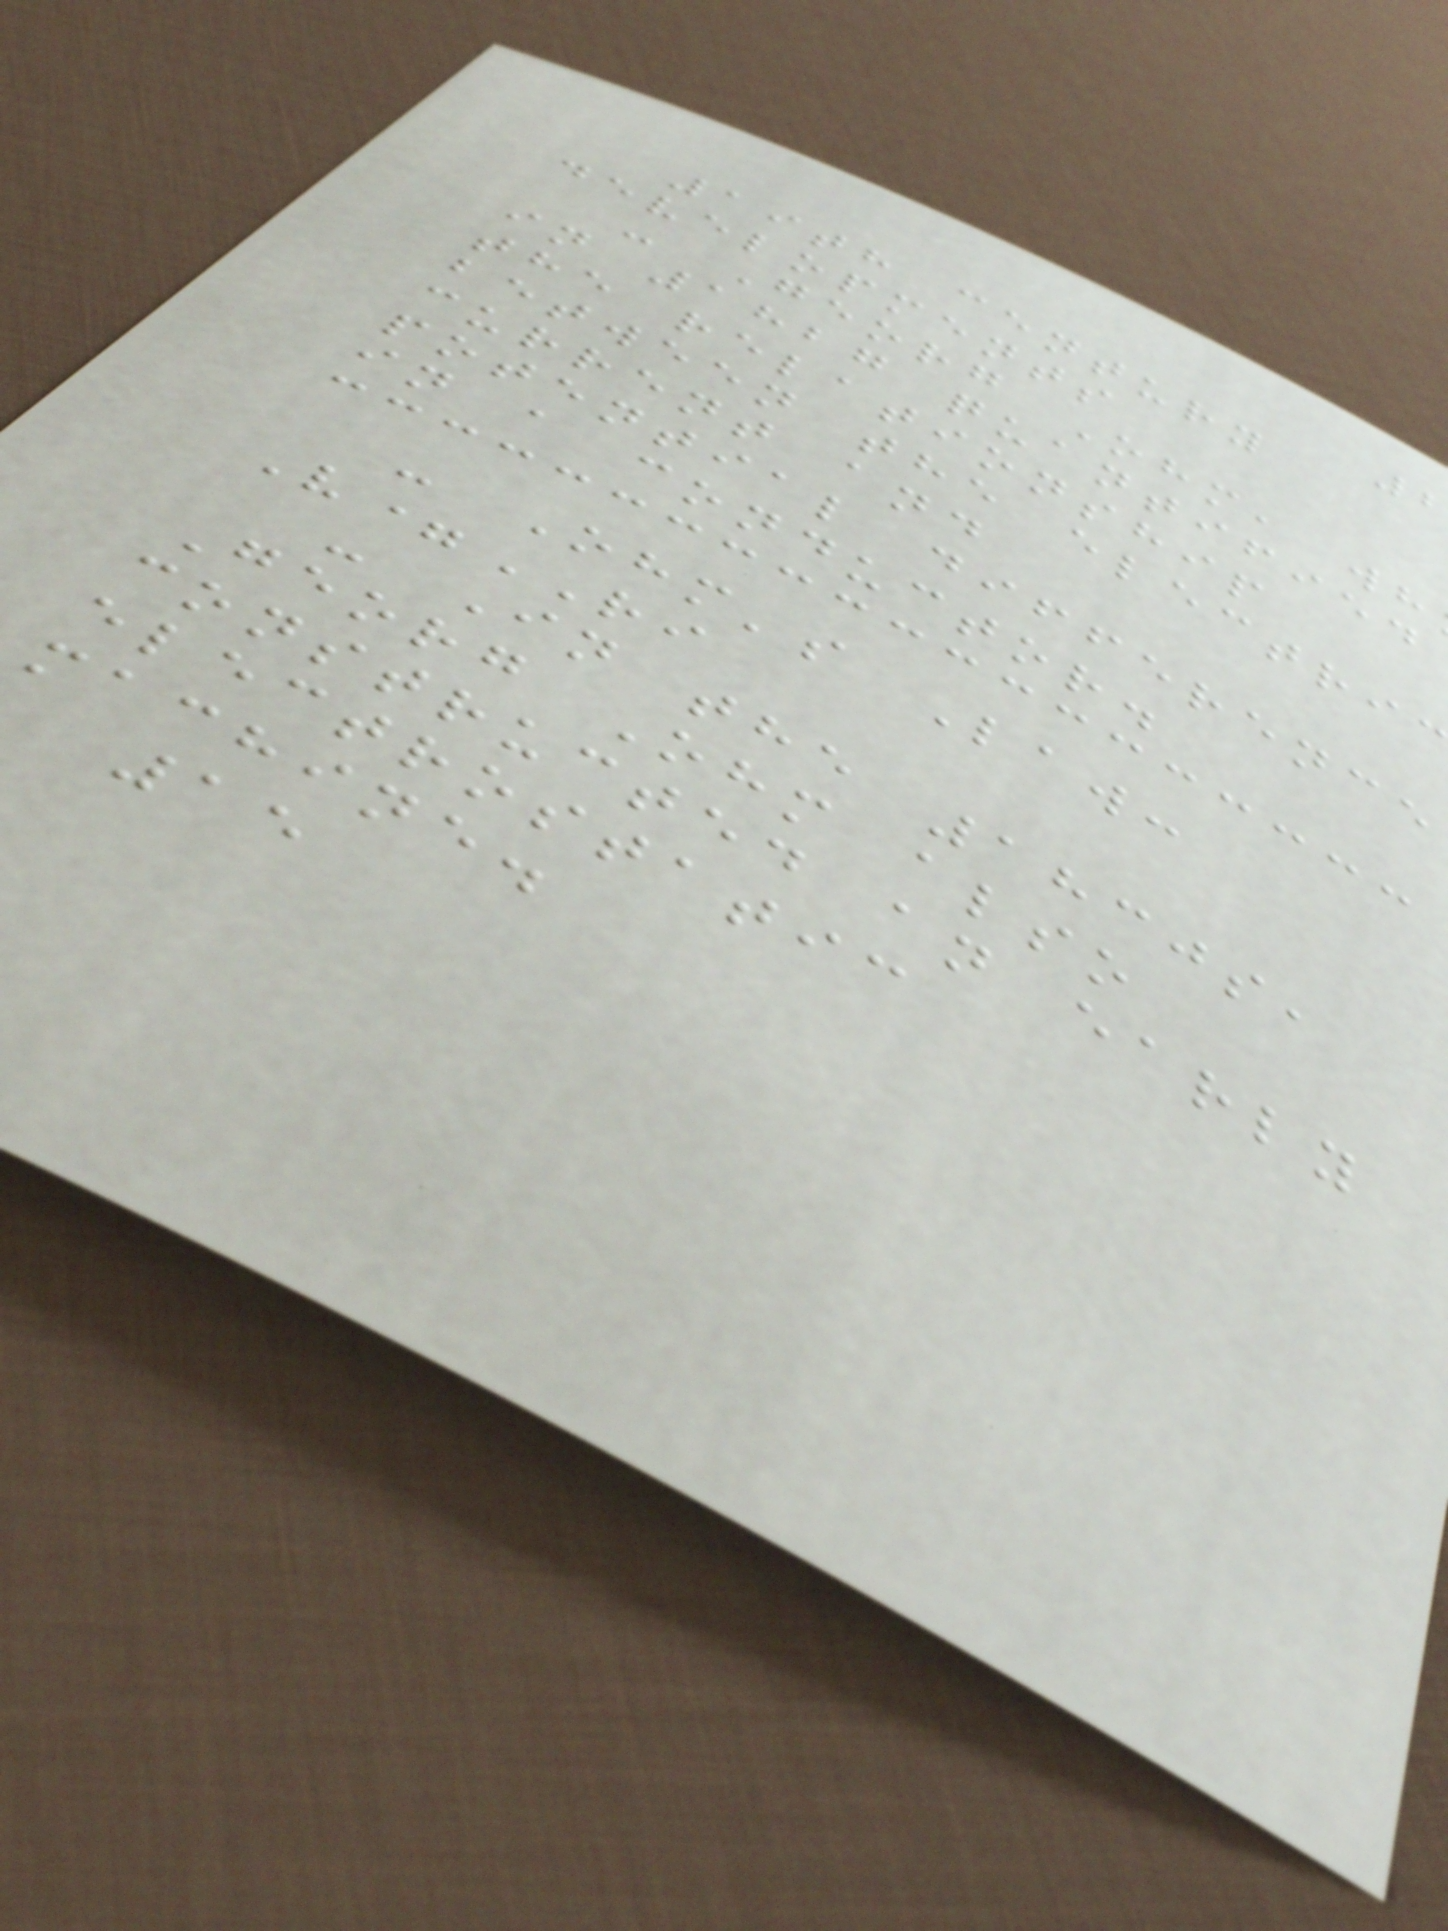19th century
developments
- Georg Ohm, wh
in 1827 quantified
the relationship
between the electri
current and
potential difference
in a conductor.
- Ohm's Law:
V=RI
- In the 1830s,
Georg Ohm also
constructed an early
electrostatic
machine.
15
